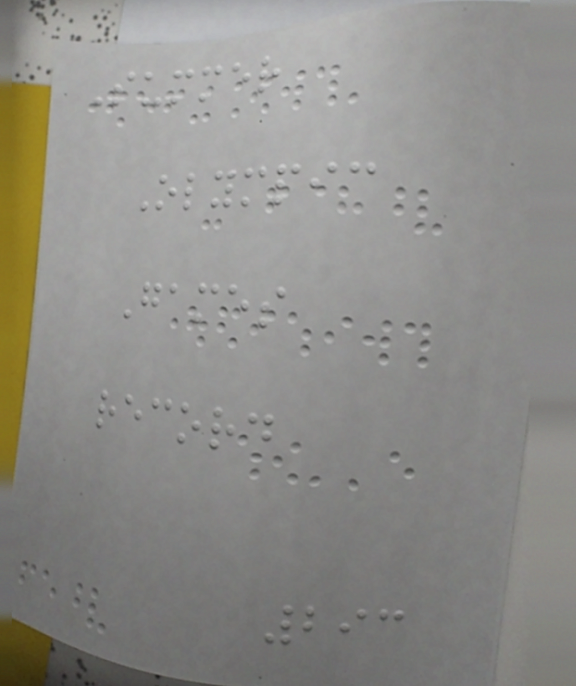Summer
Olympic
Games
record
293
